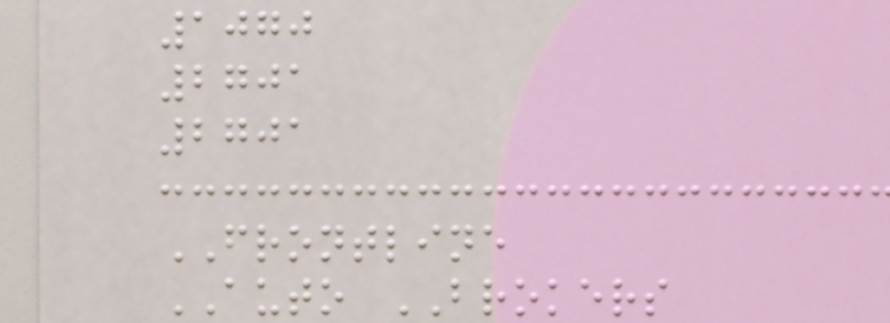1070
2701
2701
FRONTLINE
AUTO BROKERS
